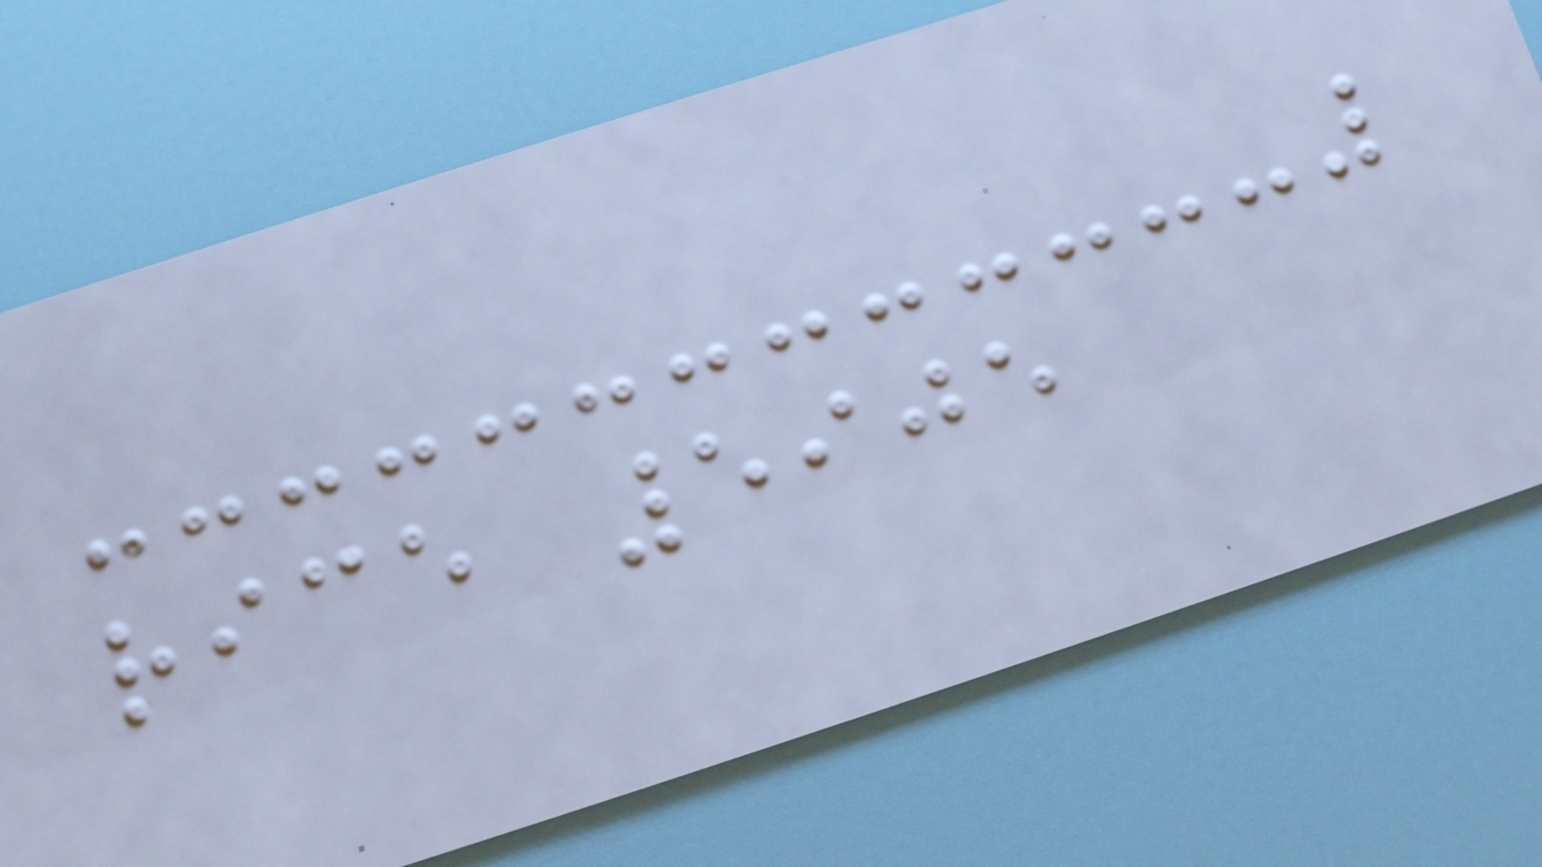rice 5905
